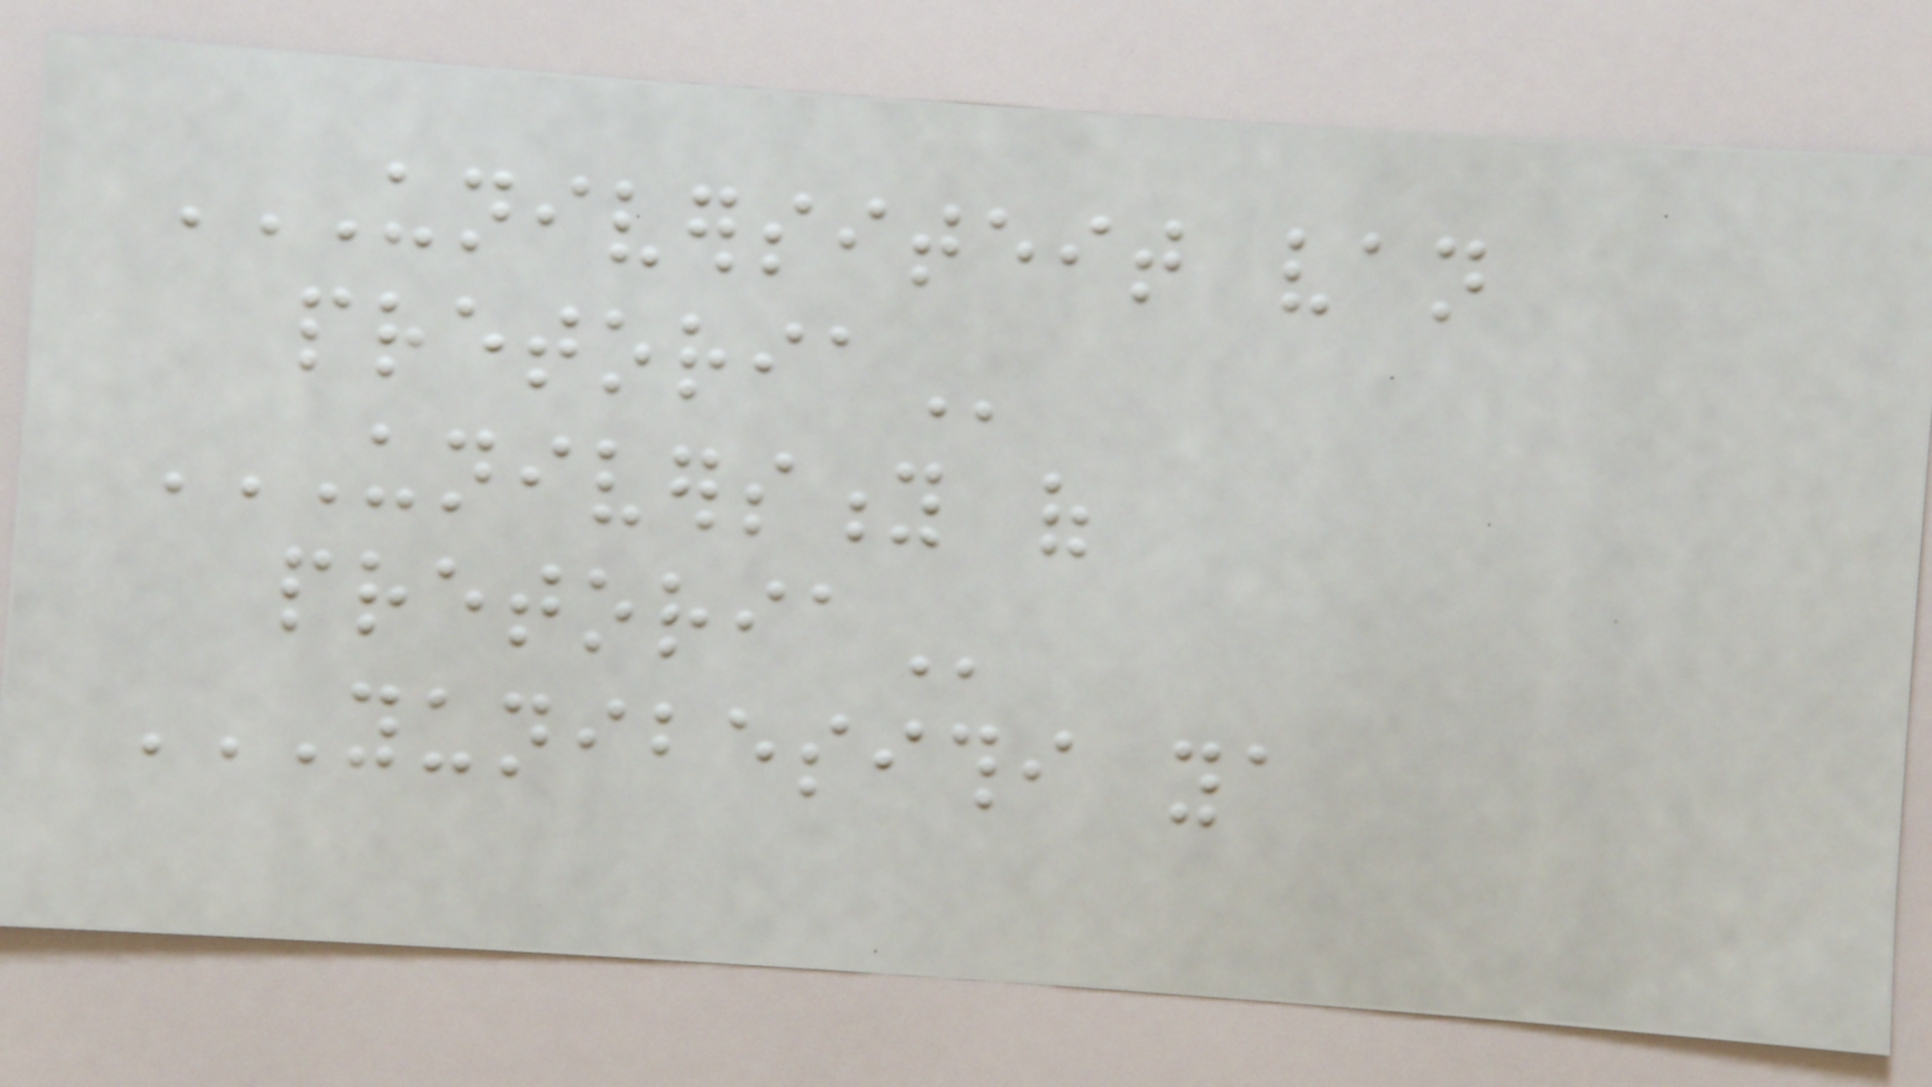UNIVERSITEIT VAN
PRETORIA
UNIVERSITY OF
PRETORIA
YUNIBESITHI YA
